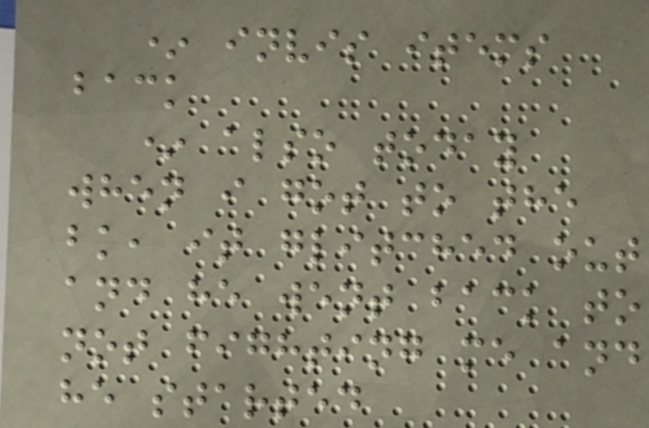* invis items
back
* also today
when i got to the
bk, it glitched out
and he went back to
not fighting me and
he started
